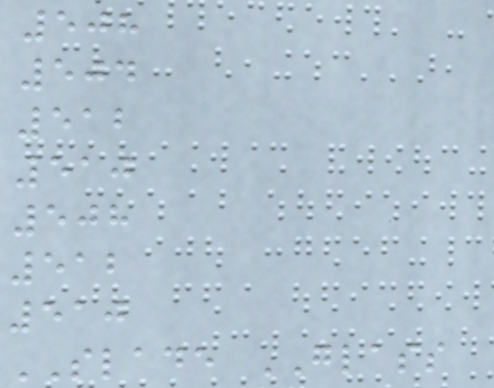508
504
512
510
508
512
510
SLADE GLASS
